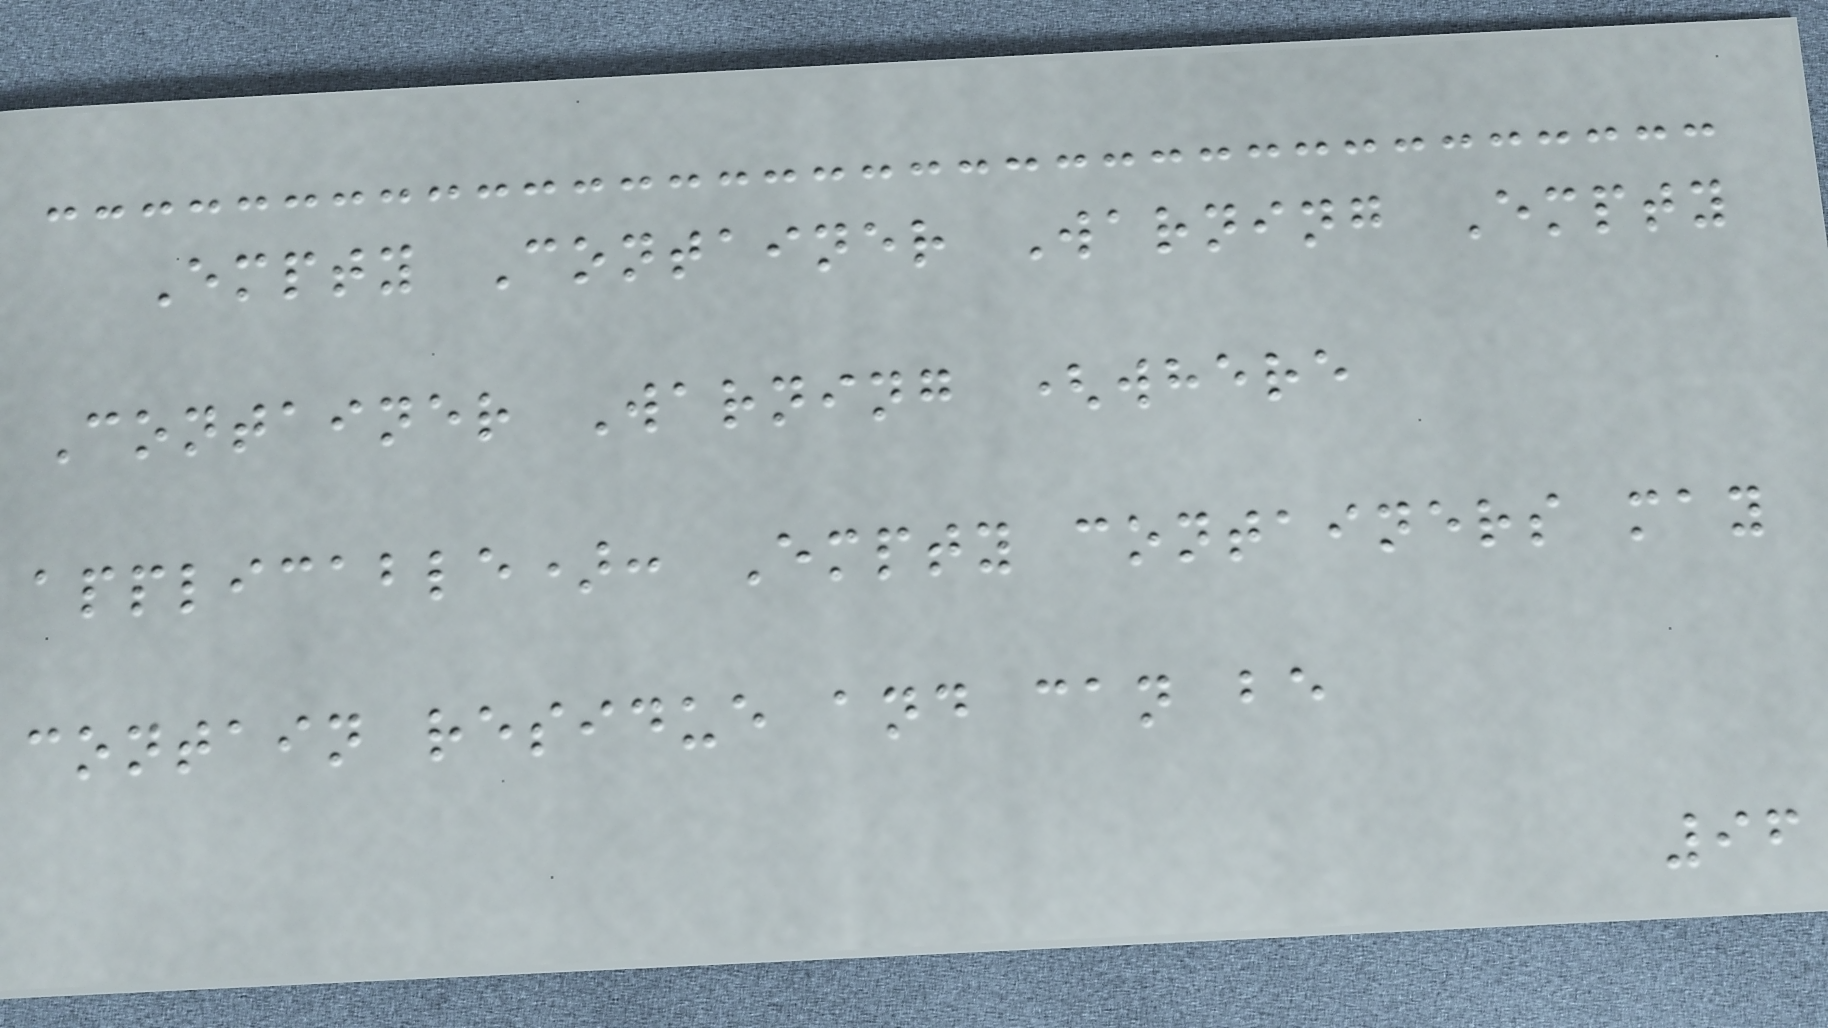Empty Container Warning Empty
Container Warning (where
applicable): Empty containers may
contain residue and can be
96
